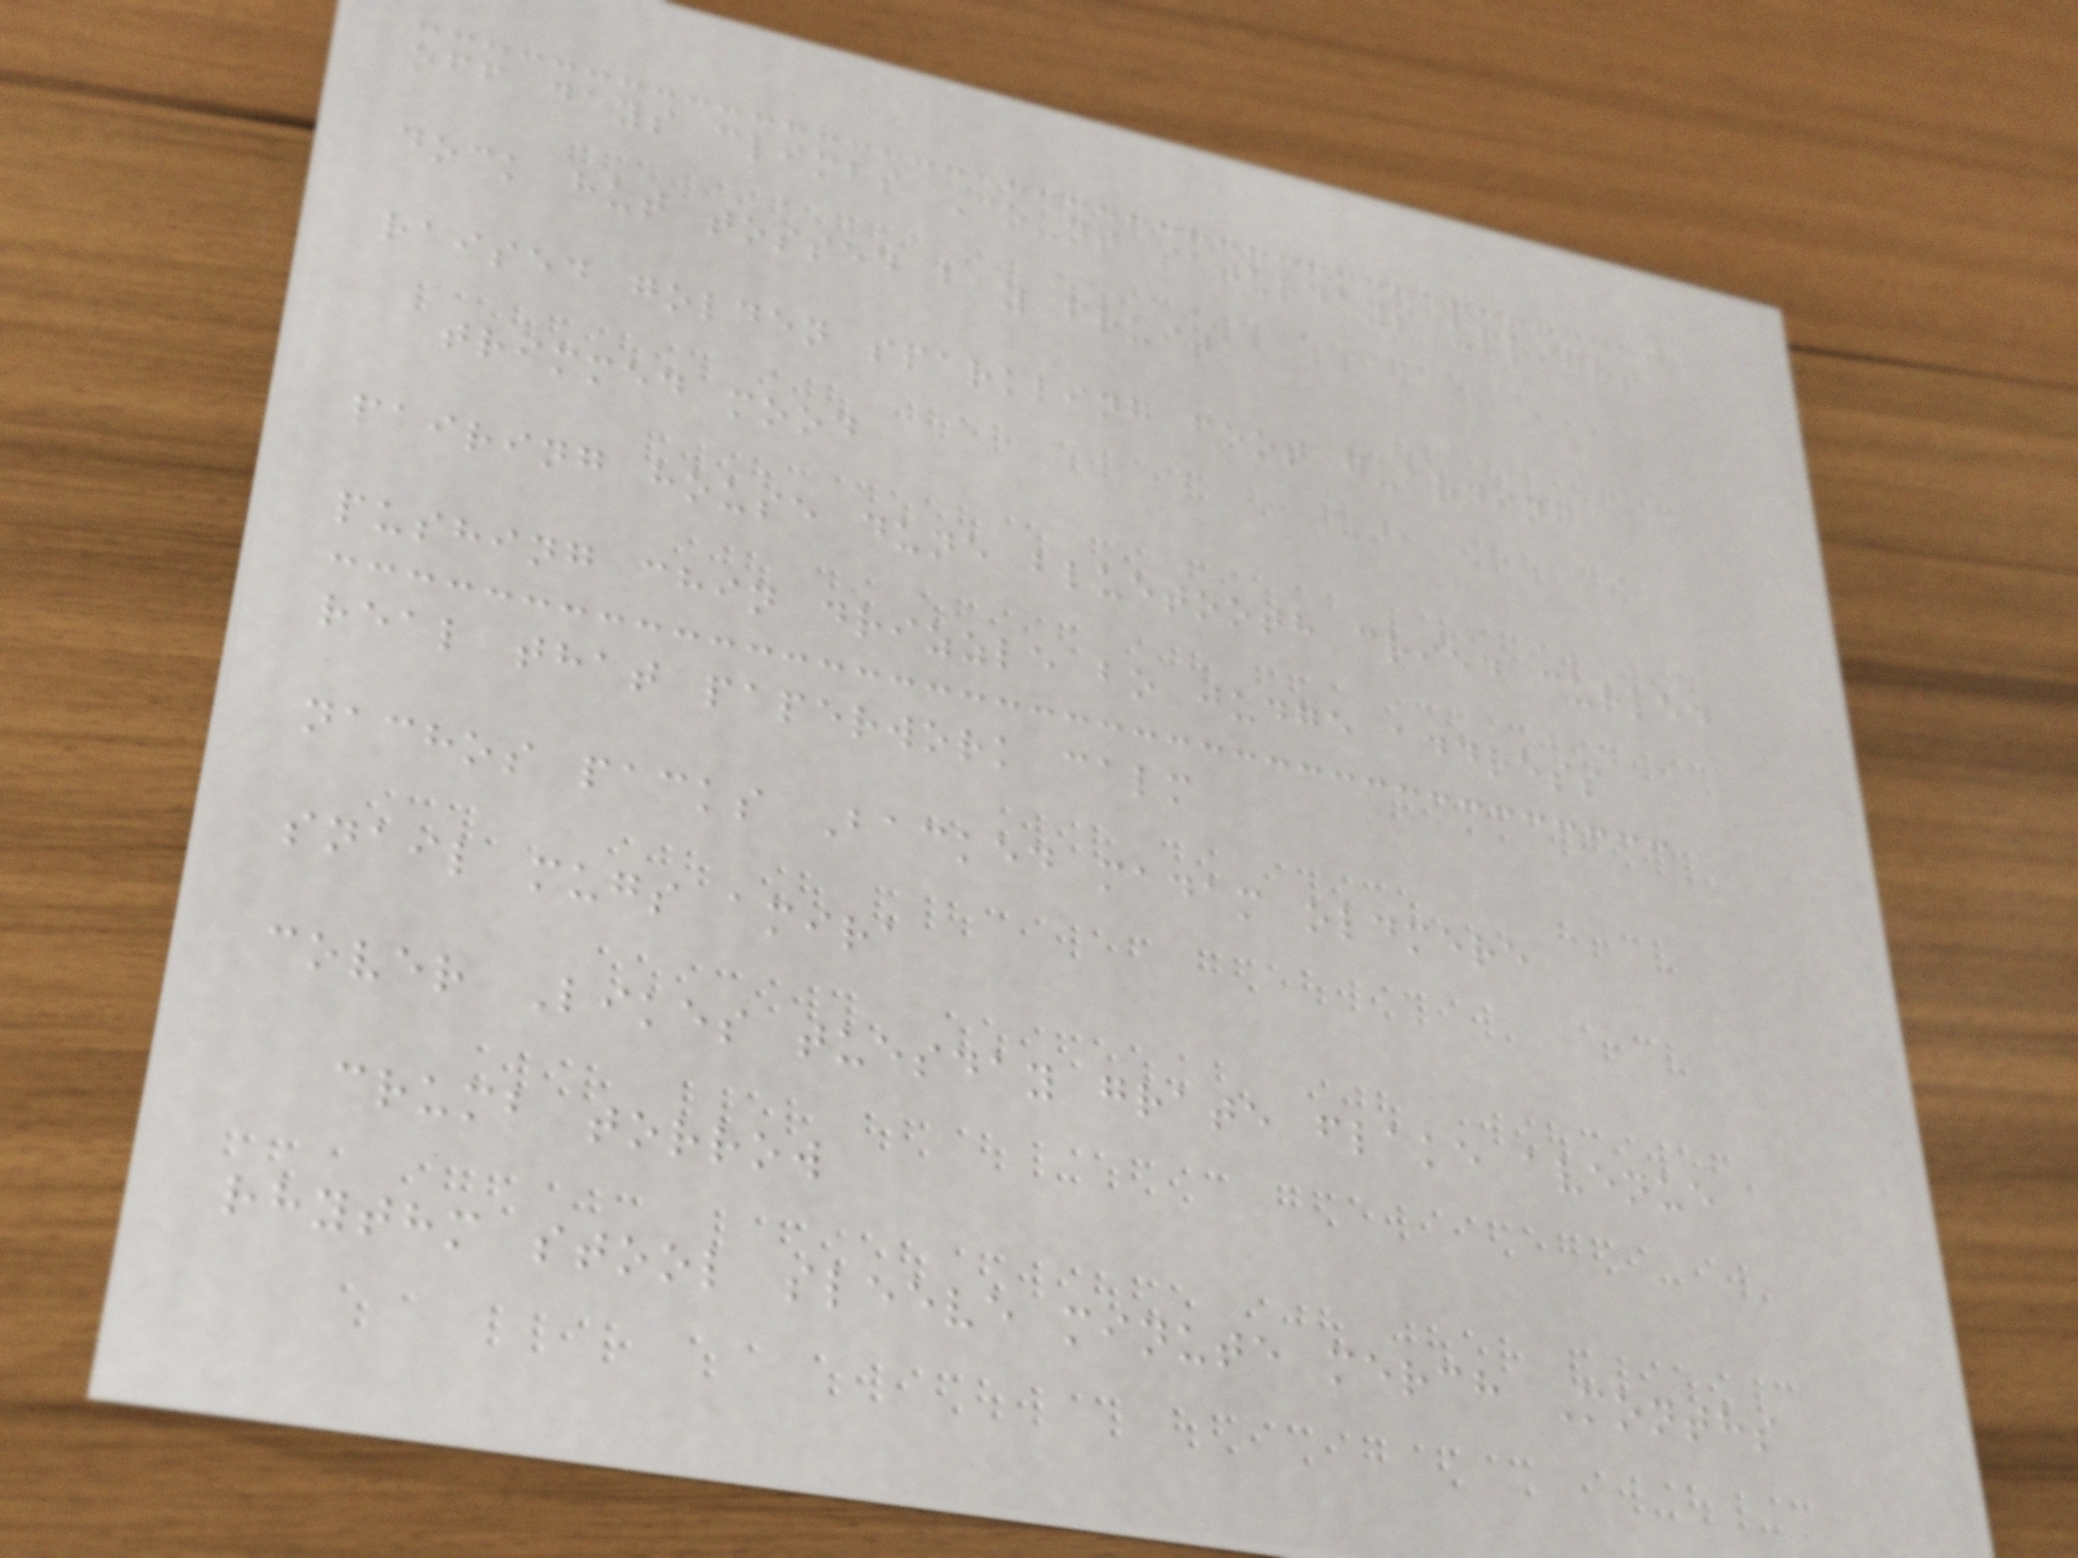off days climbs Count saturdays upright
dock hut tossed bay fruit
raised golden sparkling foot guarding
trimmed mood
pairing house dune bluetooth cried curled
pushing chin drizzle bo judge address
real that paperwork calm
nachos packs Backed madam oldmere
snail mugs amira
cover Likes tuesday grate flake avenue
crumb torrow
rhythm stool sleeve minute merch Months
